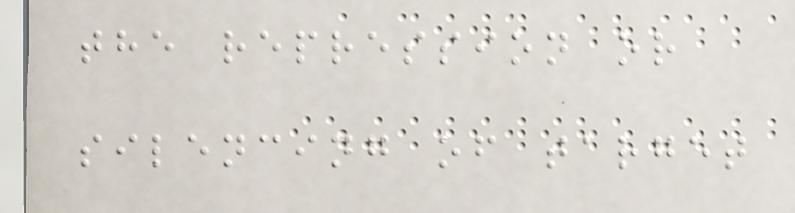the repression or
silencing of target
